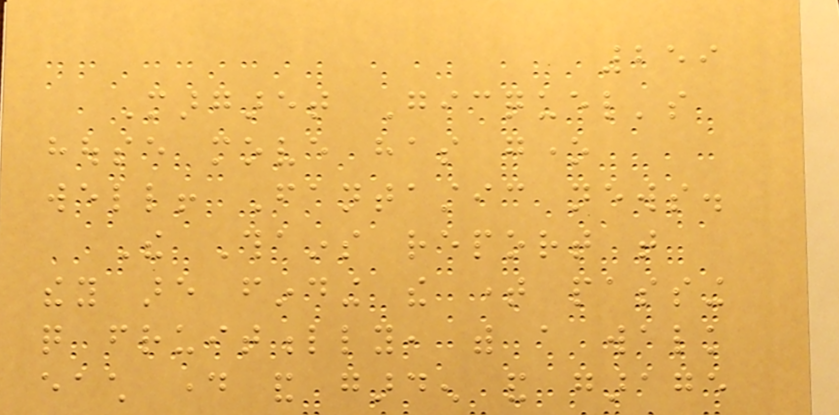259
Margaret Gicquel's
house move has gone
well! Fantastic news.
The Thains report that
they are finding the time passing
quite fruitfully, with a walk
each day and garden and garage
